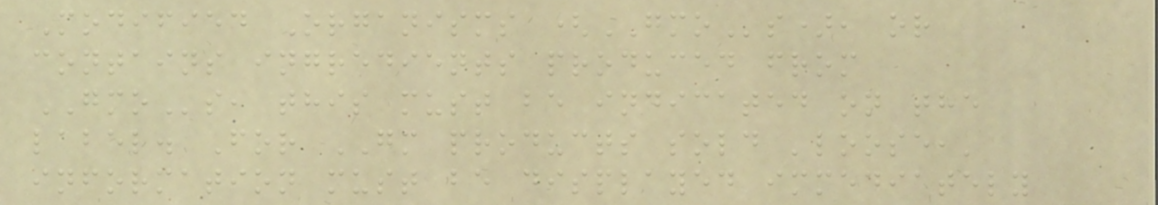Modified Organisms (GMOs), or
contains ingredients produced from
GMOs, this must be indicated on the
label. For GM products sold 'loose,'
information must be displayed immediately
